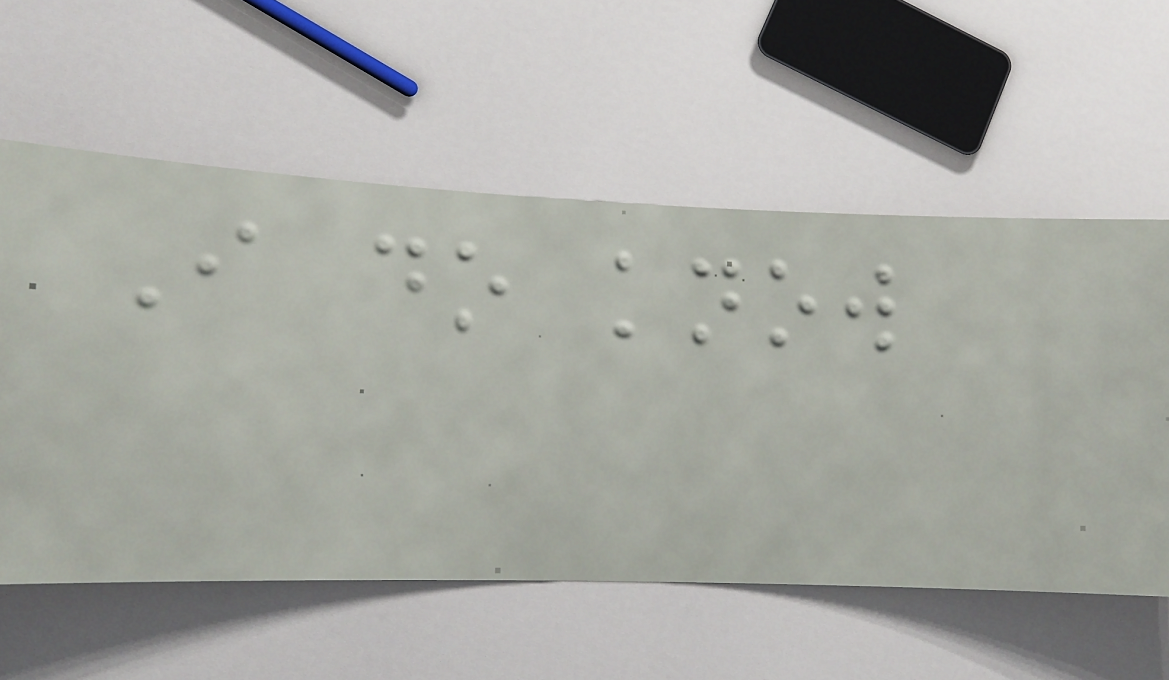I do know
